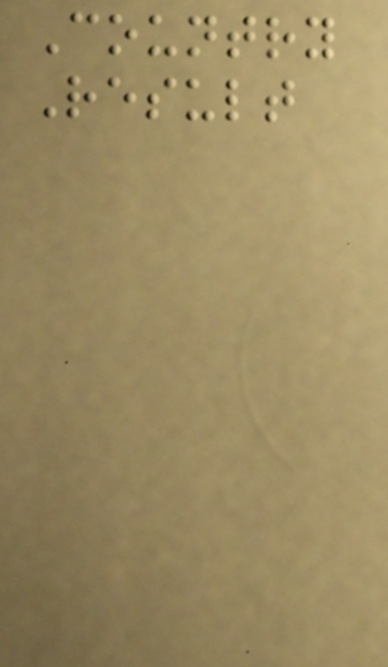Country
Result
